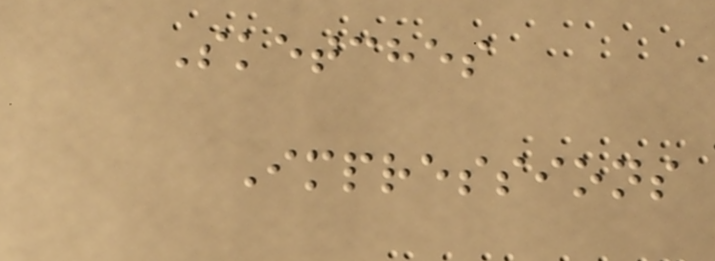Sketches
Impressions
